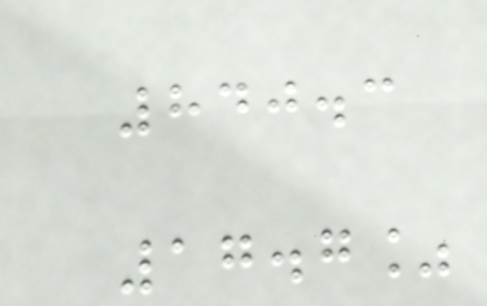840.3
17.7%
